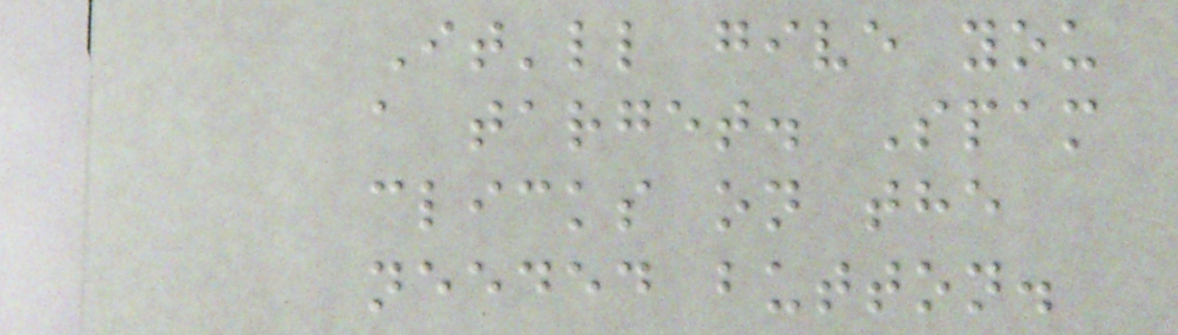It'll give you
a target. Spam
clicks on the
needed button.
